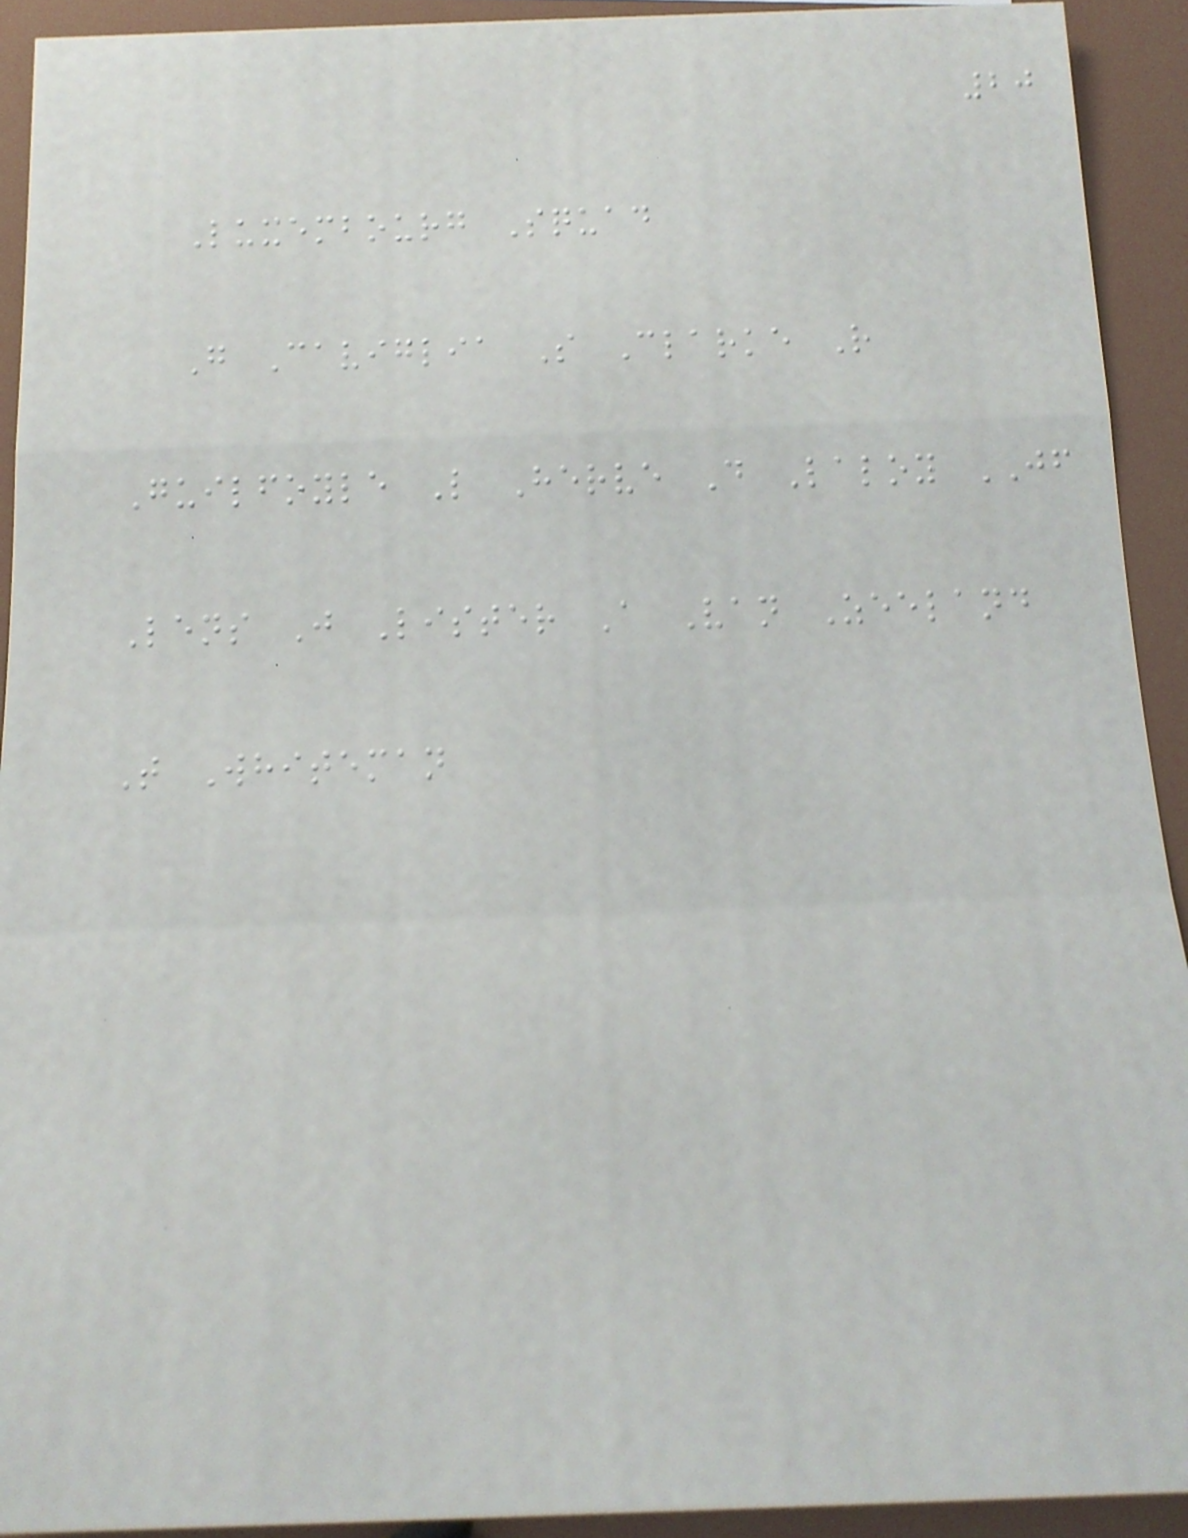20
Luxembourg Squad
G Caviglia S Clarke R
Guilfoyle L Herve D Laloy JF
Lens J Lister A Van Zeeland
T Whiteman
